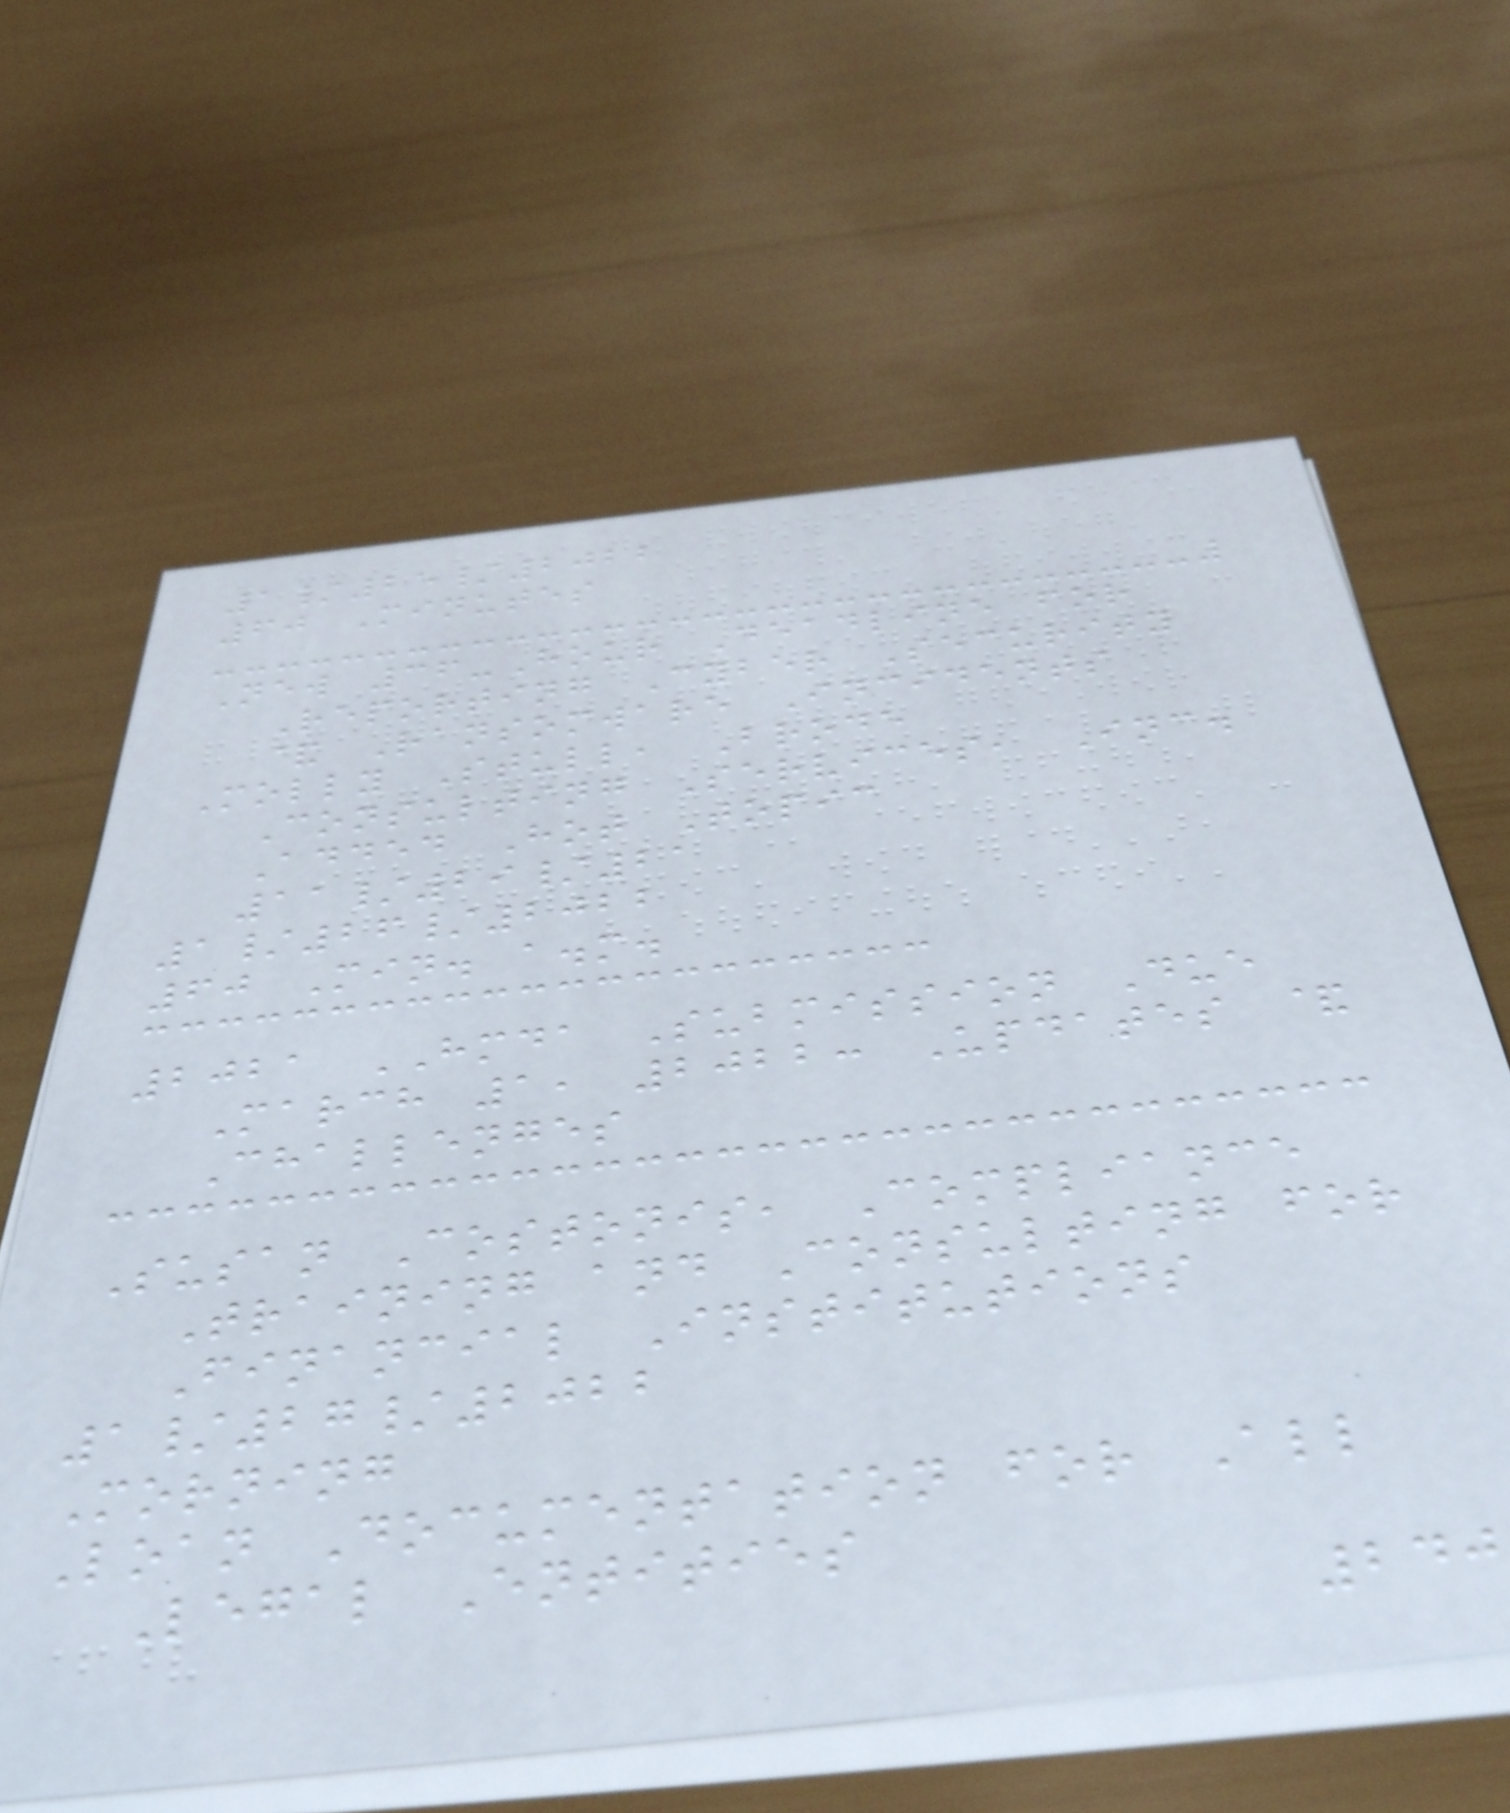1/25/2022
60 Minutes
New 36-Hour Deadline for
Reporting Cyber Security
& Ransomware Incidents
Molly Stull, Brode
Consulting Services, Inc.
Added Hot Topic
11/29/21
1/26/2022
60 Min. a.m.
2021 HMDA Submission Due
March 1, 2022: Updates &
Challenges
Susan Costonis, Compliance
Training and Consulting for
Financial Institutions
1/27/2022
Morning
Loan Documentation for All
Legal Entities
240
